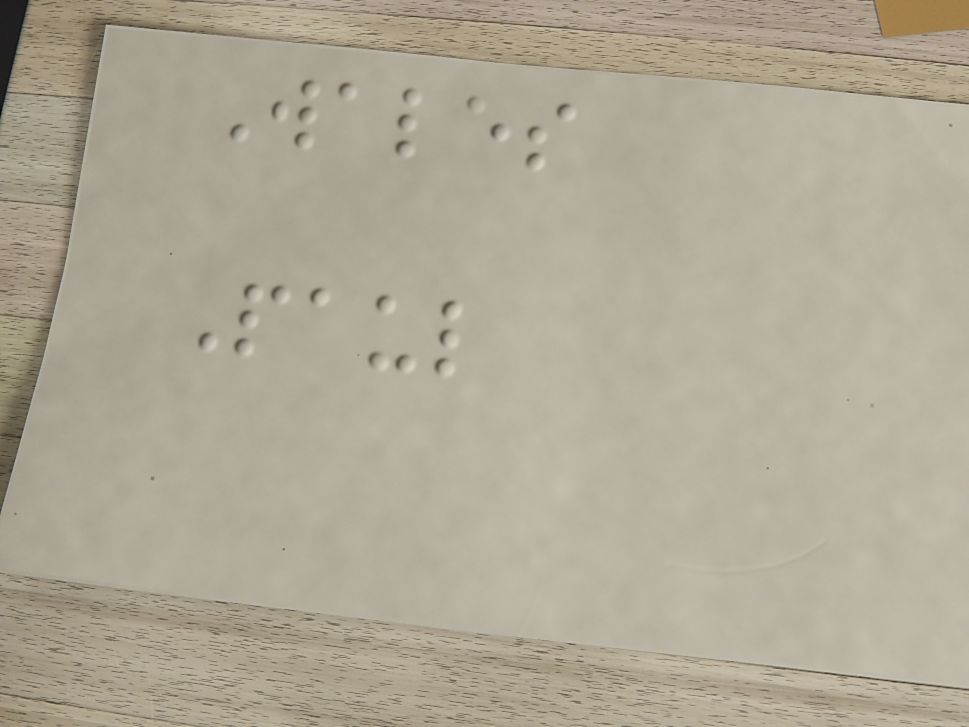Wales
Paul
